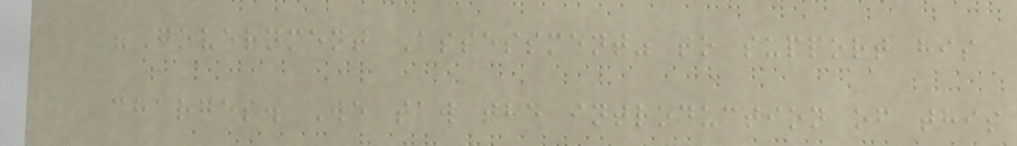"Government Assessment" to support his
charges. We saw the introduction of this
